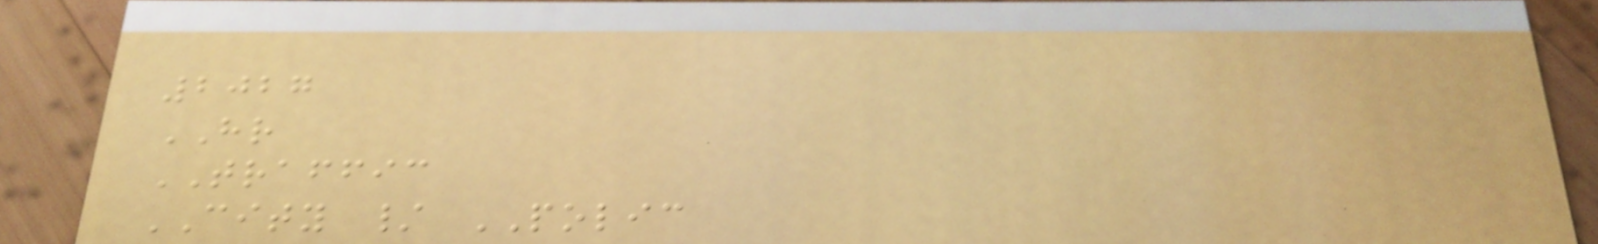2027
HR
TRAFFIC
CITY / POLIC
